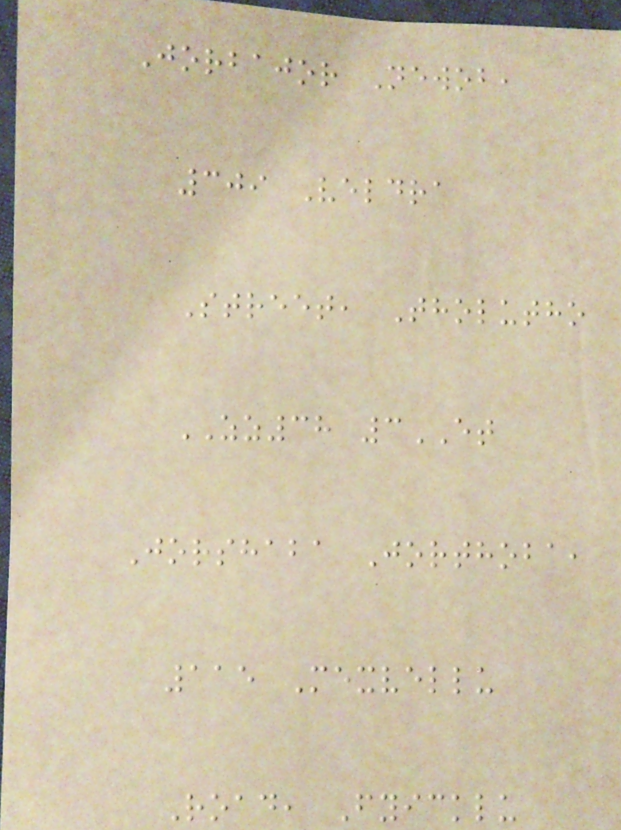Jorbajor Newob,
309 Veldra
Street, Tholutho
ZZ38 3ET
Jorshaba Jorthoba,
115 Mexvellu
Road, Fyicklu
